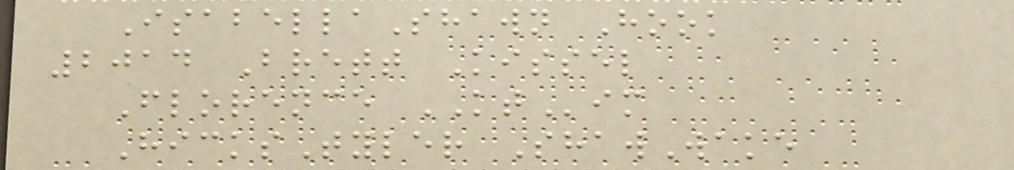IsabellaShawn Hook
2014 Brett Kissel
Florence KTim
HicksTyler ShawWake
